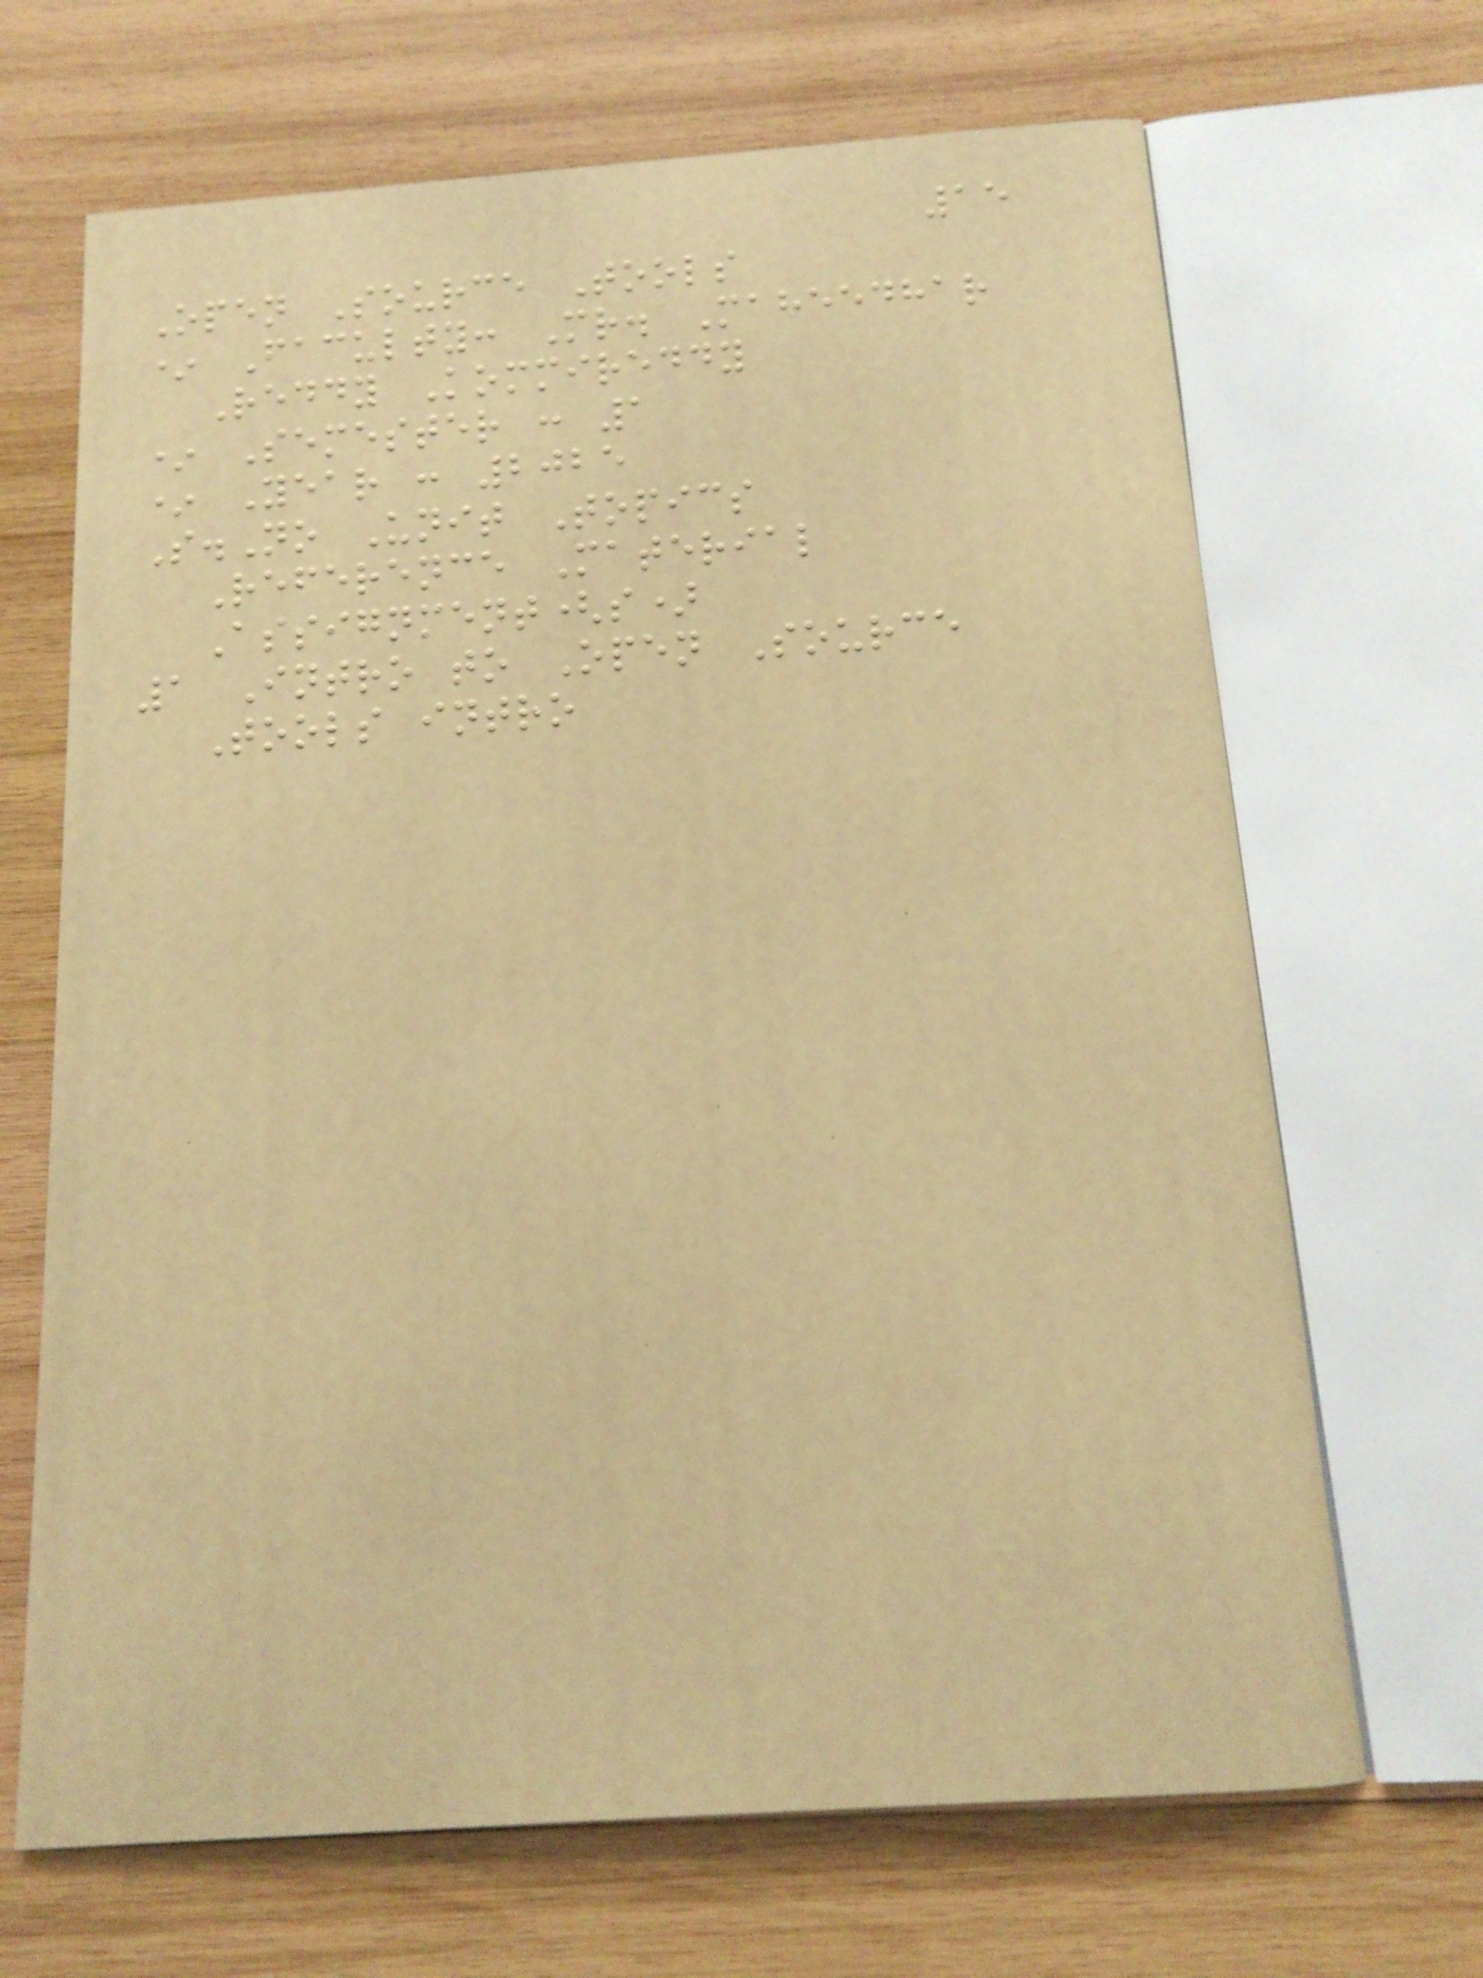15
Open Source Tools
* Faculty: Mr. Maheedhar
Reddy Kommireddy
* Semester : 1
* Year : 2025
S.No Unit Topics
Reference Material
Assignment(s)
1 Intro to Open Source
Tools intro
